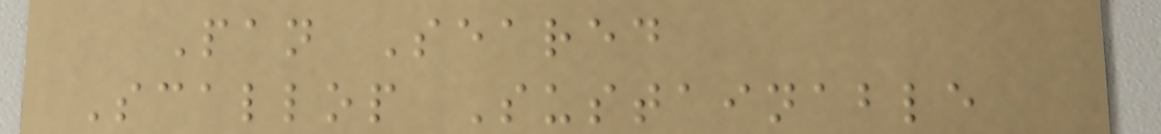Pan Seared
Scallop Sustainable
